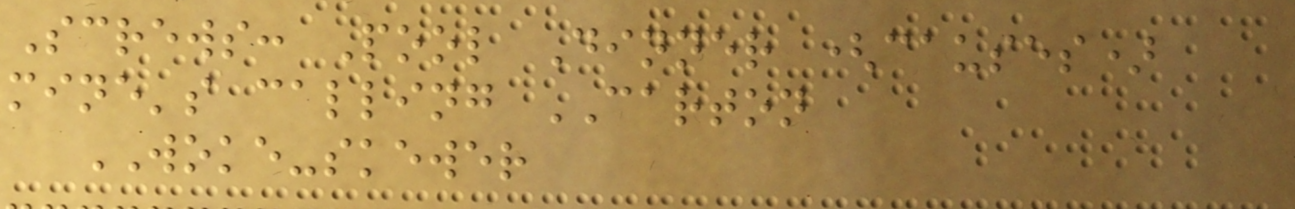Screws: Pool Dinner (causes)
mine's calling CARTON
WOKE-skewer
